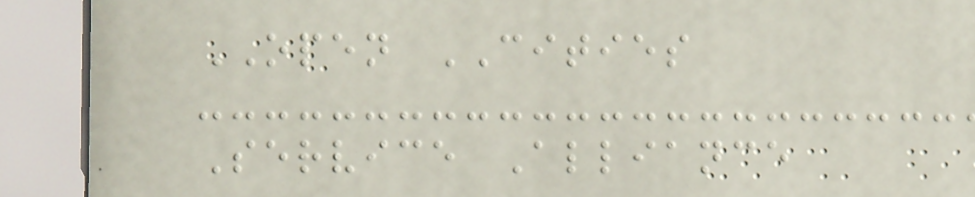OPEN CITIES
Service Alliance
